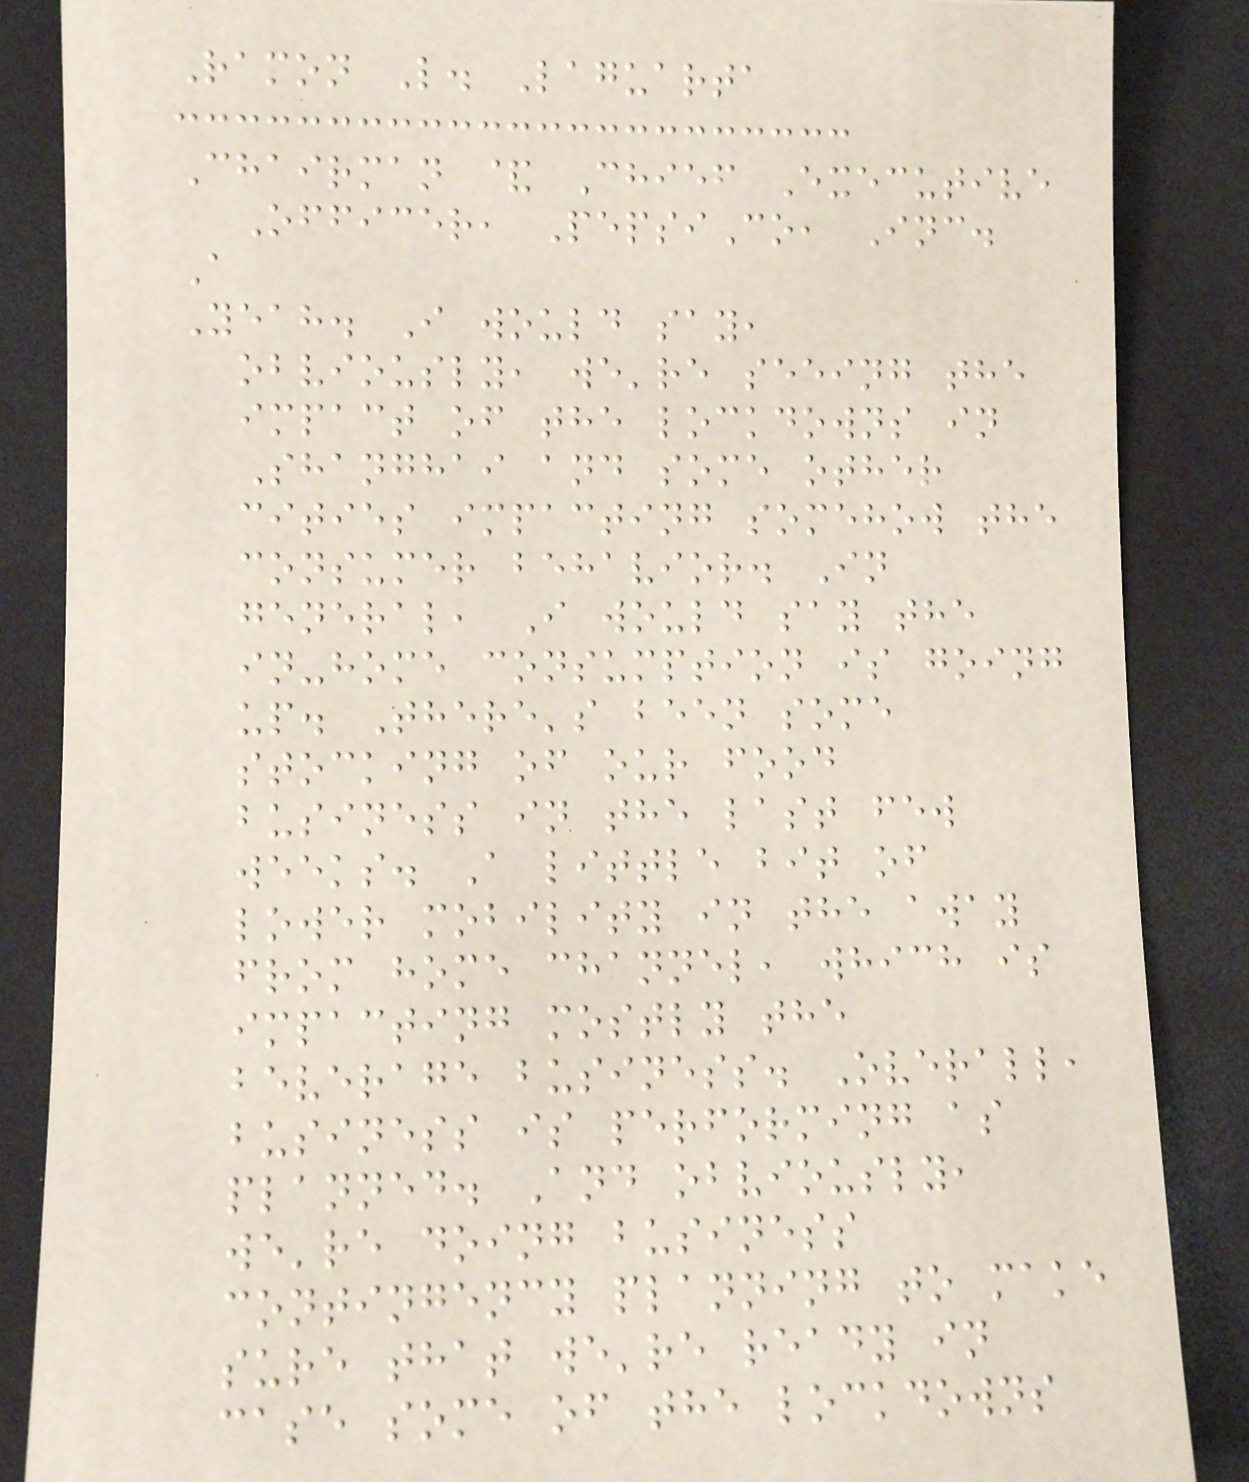Ramon L. Laguarta
Chairman & Chief Executive
Officer, PepsiCo, Inc.
A
Yeah. I would say,
obviously, we're seeing the
impact of the lockdowns in
Shanghai and some other
cities impacting somehow the
consumer behavior. In
general, I would say the
in-home consumption is going
up. There's been some
stocking of our food
business in the last few
weeks. A little bit of
lower mobility in the away
from home channel, which is
impacting mostly the
beverage business. Overall,
business is performing as
planned. And obviously,
we're doing business
contingency planning to make
sure that we're ready in
case some of the lockdowns
